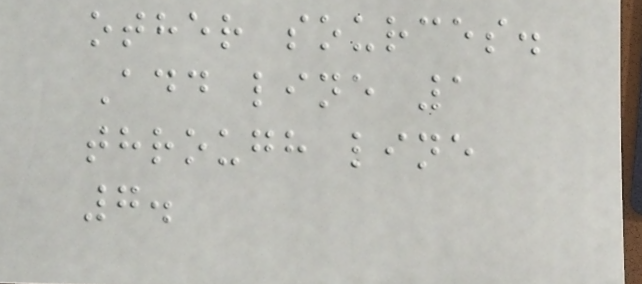other sources.
Add line 1
through line
7.
